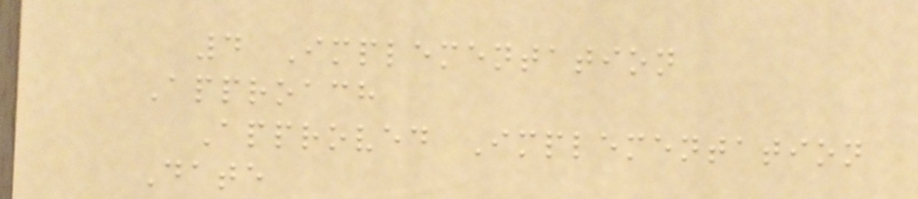4 Implementation
Approach
Approved Implementation
Date
